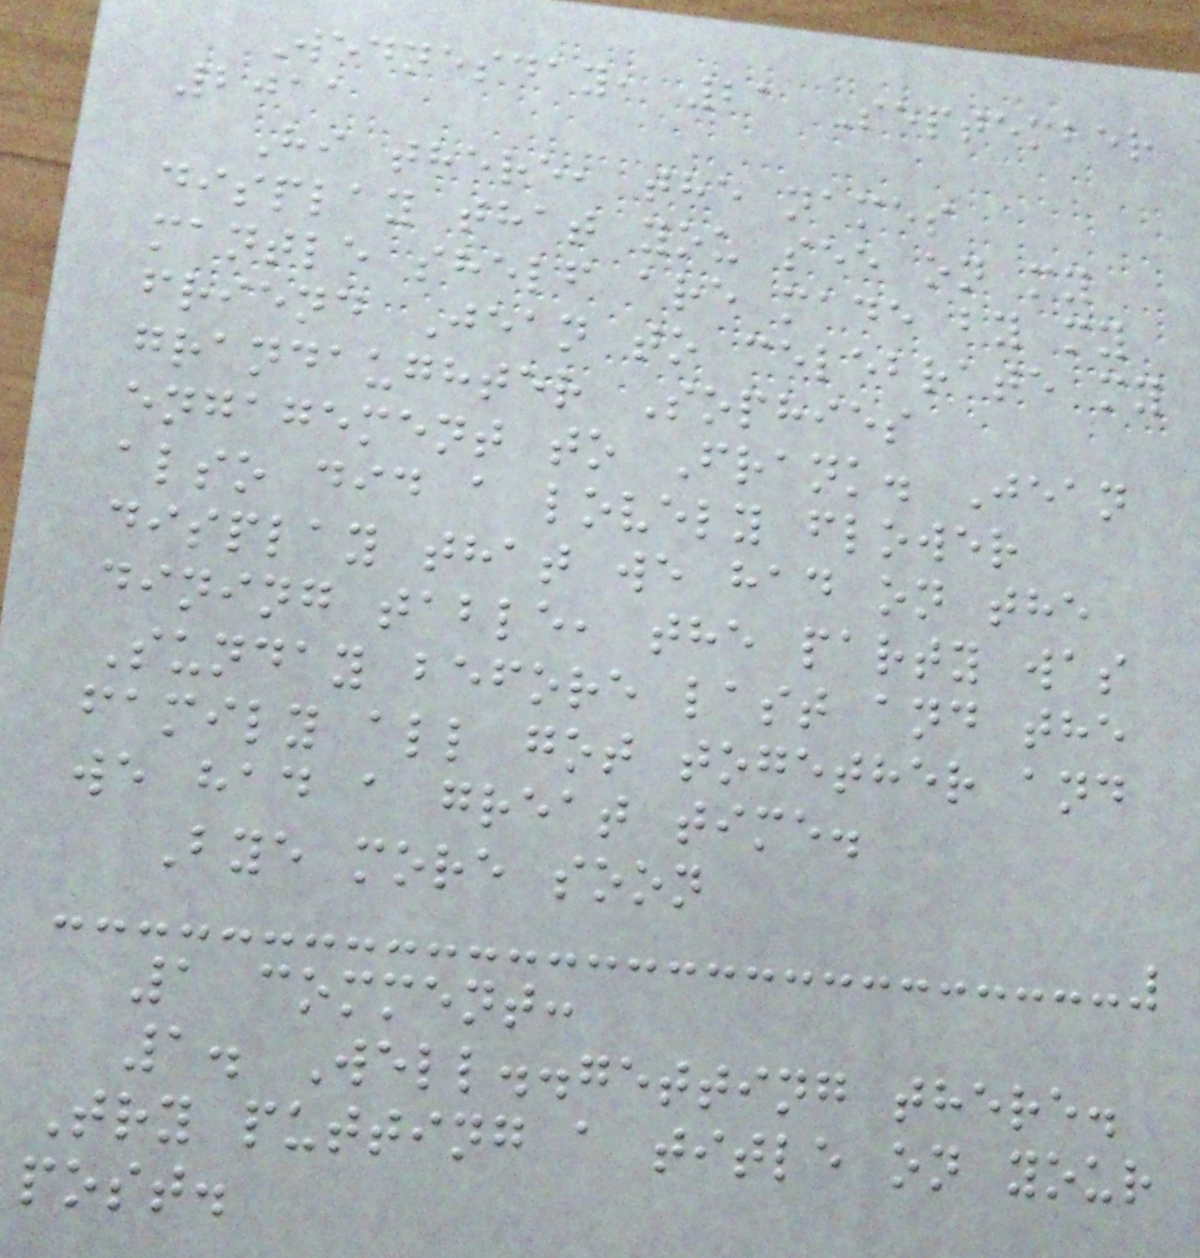Wednesday, 21 September
2011
Hi there, the names
display that you see on my
mantle shelf are made by my
friend Jean to celebrate my
grandaughter Sophies
engagement to Frank. Jean
also did a lovely flower
display that we had on the
dining table, the party was
Sunday before last and the
family all got together and
we had a great time.
Bye more soon
1 comment:
1. Well..getting there.
Try putting a title on your
post.
